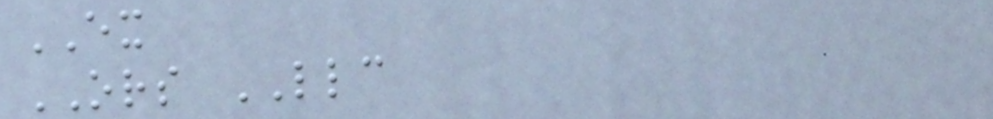EX
ORS LLC
